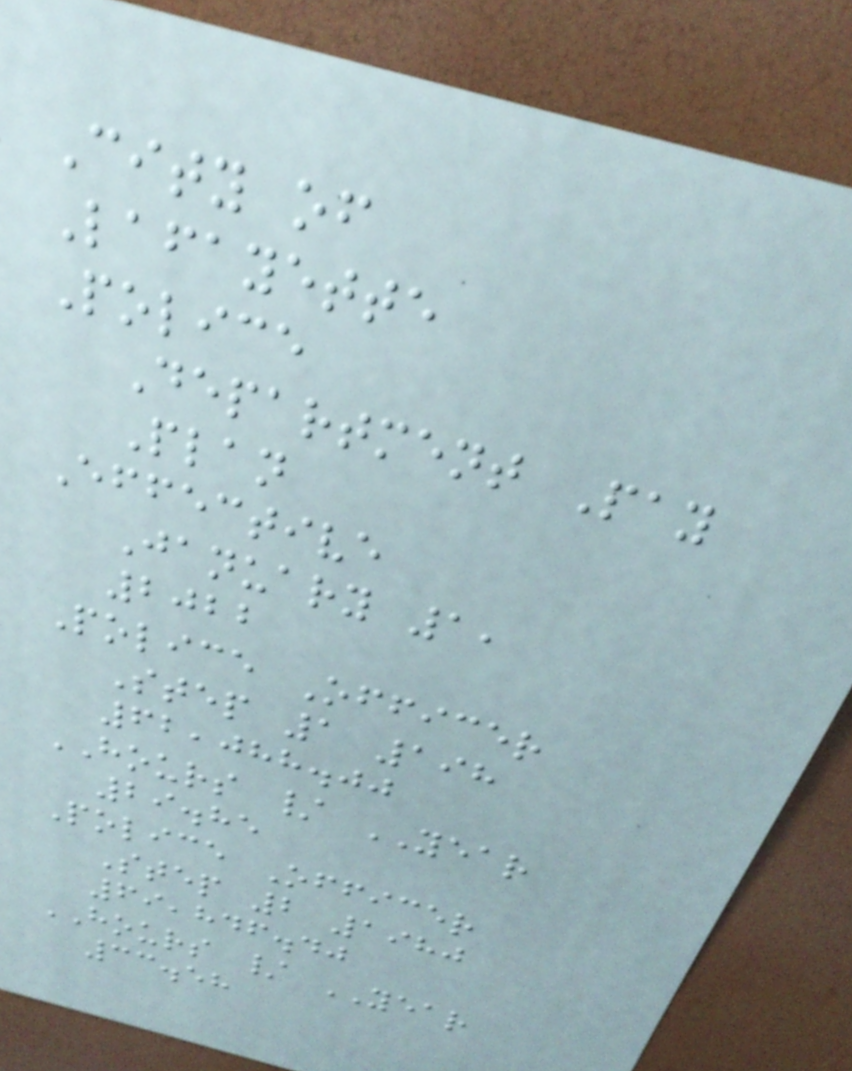City of
Lafayette
Police
Department Pay
Plan
Effective
January 1,
2022
Police Officer
Step 1 198
62,088.00
HOURS / YEAR
29.85
Police Officer
Step 2 1980
69,846.40
HOURS / YEAR
33.58
